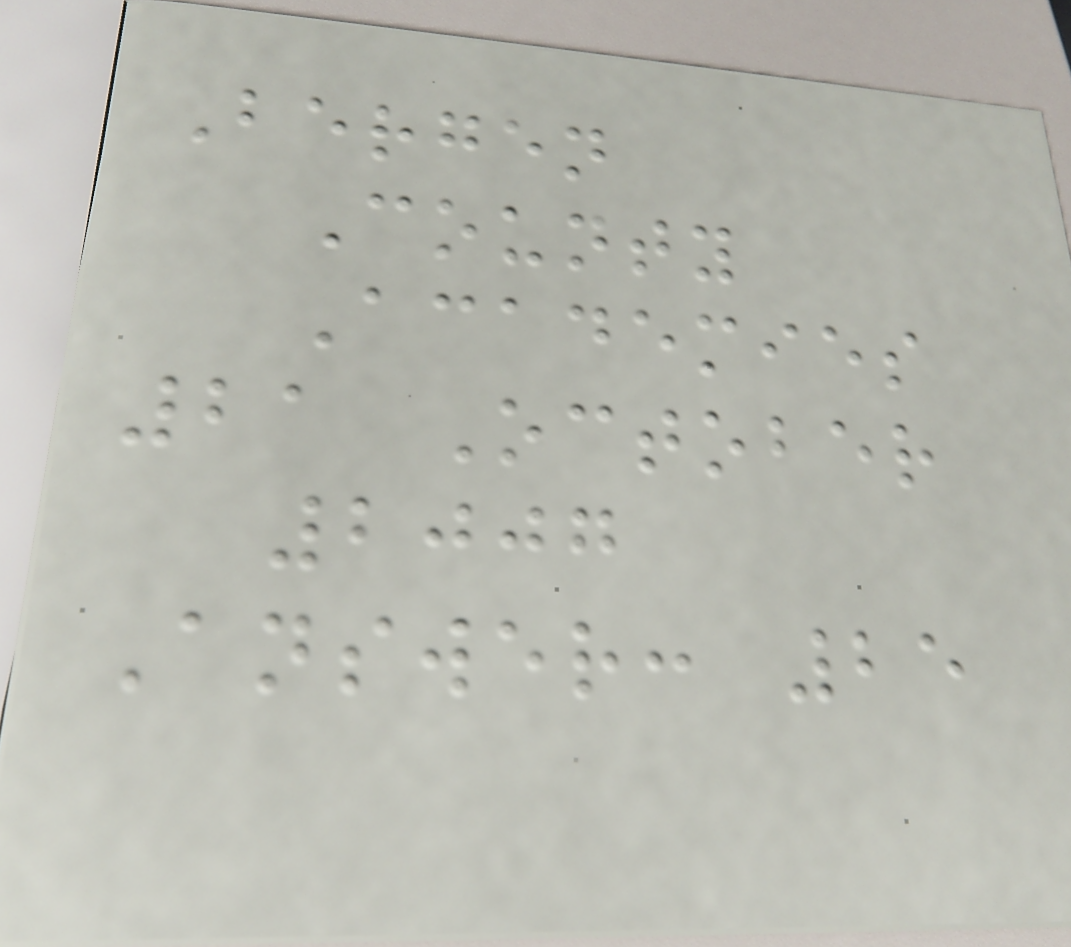Bergen
County
Academies
21 October
2007
Answer: 25
